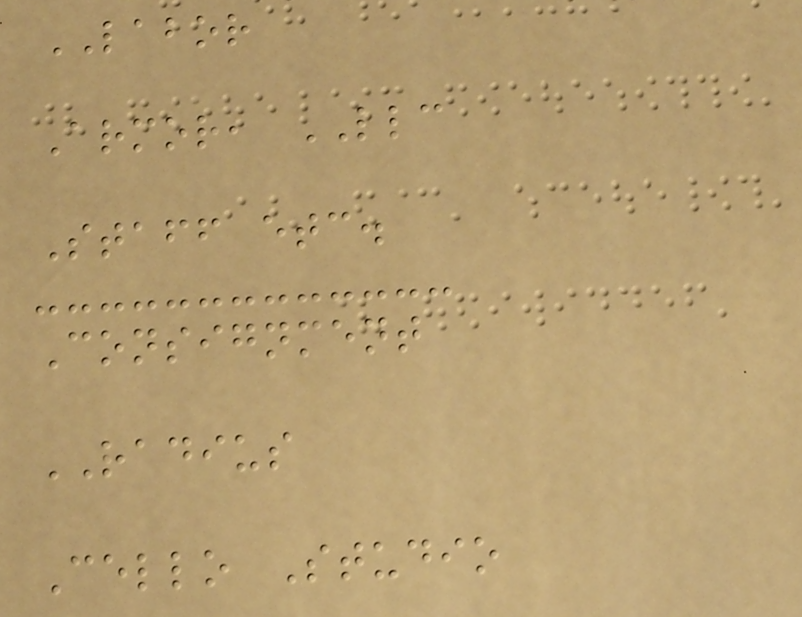LABOR
Armor, LLC
Staff etc.
Consignment
RADIUS
Cello Studio
